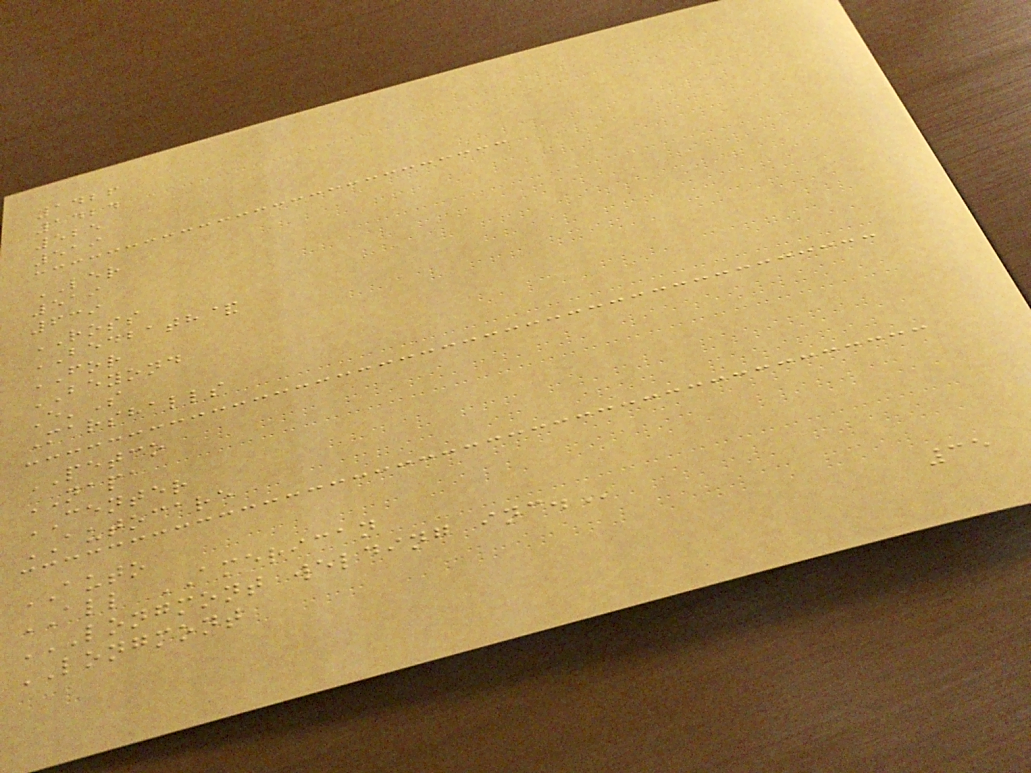1426
1424
525
519
LER
519
639
ROSS
BEDBATH&
FOR
BEYOND
E'S
Marshalls
PETCO
NAPA
CENTER
AUTOCARE
AUTO
ALL AMERICAN
LONGMONT WELDING INC.
LONGMONT
35
